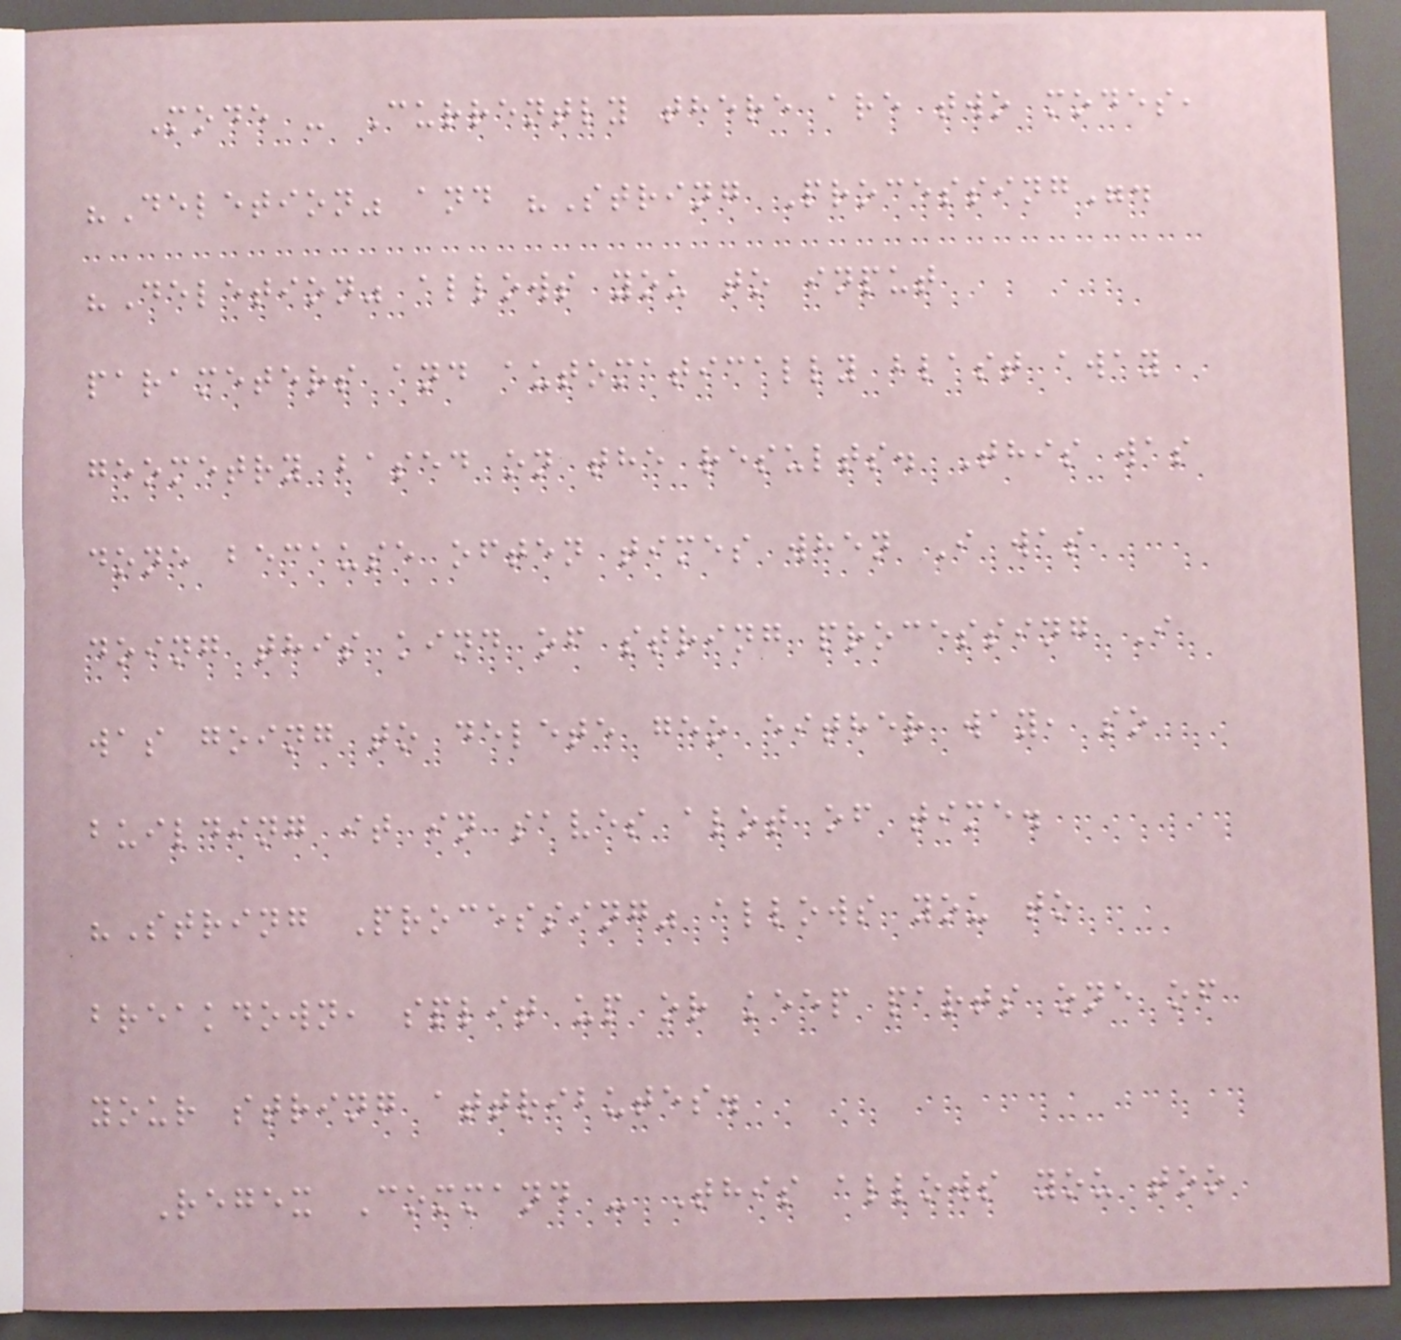Mode - Currently there are two modes,
"Deletion" and "String Processing".
"Deletion" allows you to input
parameters and automatically blast away
geometry based on the results. This was
done because often times when I was
doing this kind of string processing I
was going to delete geo either way, so
building it in saves alot of time.
"String Processing" allows you to
breakdown, split up or keep parts one of
your string attributes.
Regex Command - This allows you too
